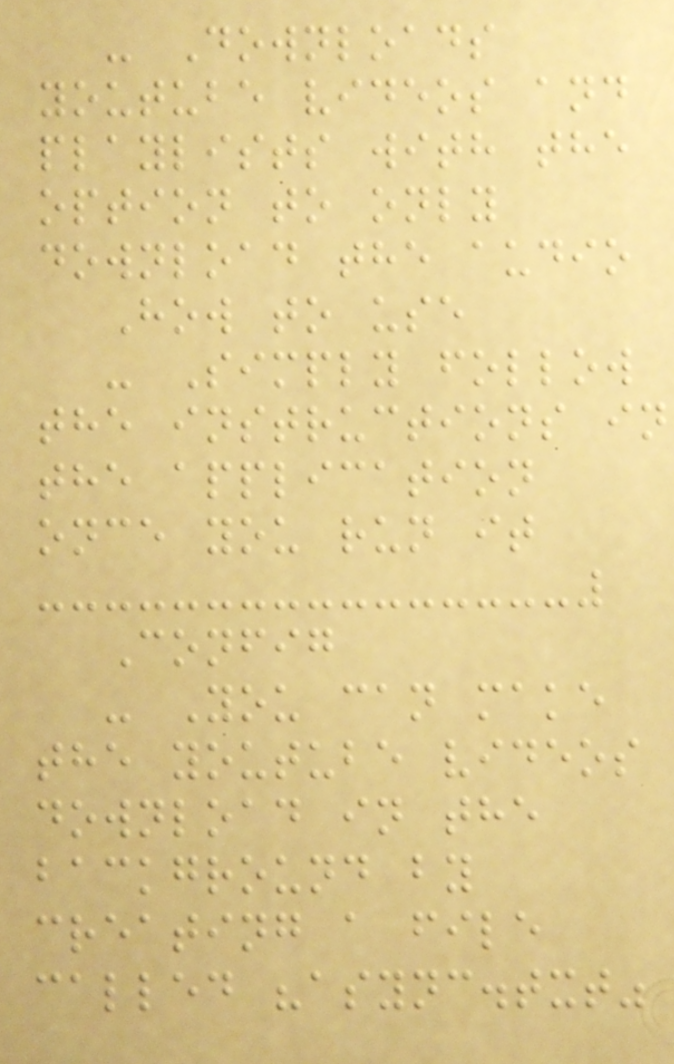- Downloads
youtube videos and
playlists with the
option to only
download the audio
How to use
- Simply follow
the instructions in
the application
once you run it
Config
- You can make
the youtube videos
download in the
background by
creating a file
called "async.txt"
